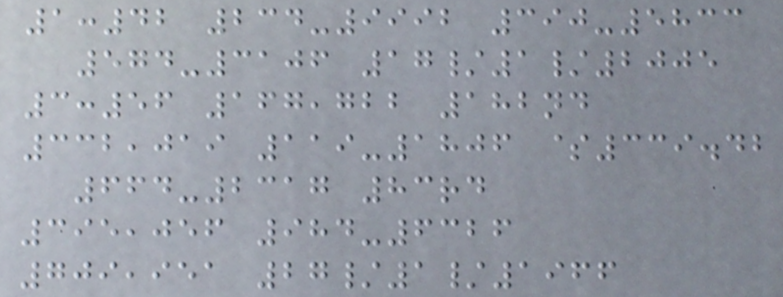1:42 234-9992 390-5833
574-3106 17/1/2005
3:56 167,722 182nd
332,019 119-1806 $339.42
664-2317 83rd
395,056 984-6326
709,951 27/1/1966
